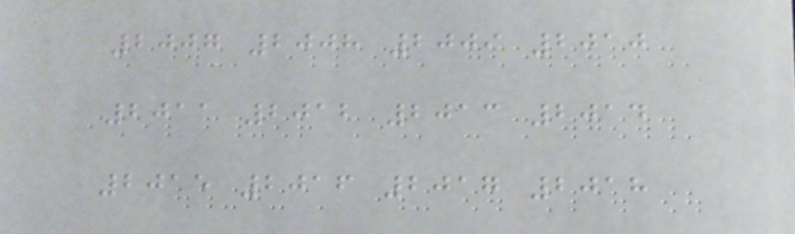2007 2008 2009 2010
2011 2012 2013 2014
2015 2016 2017 2018
